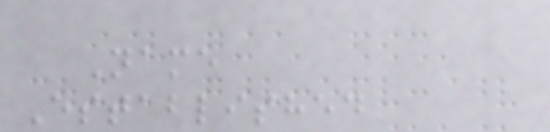Name
Established
